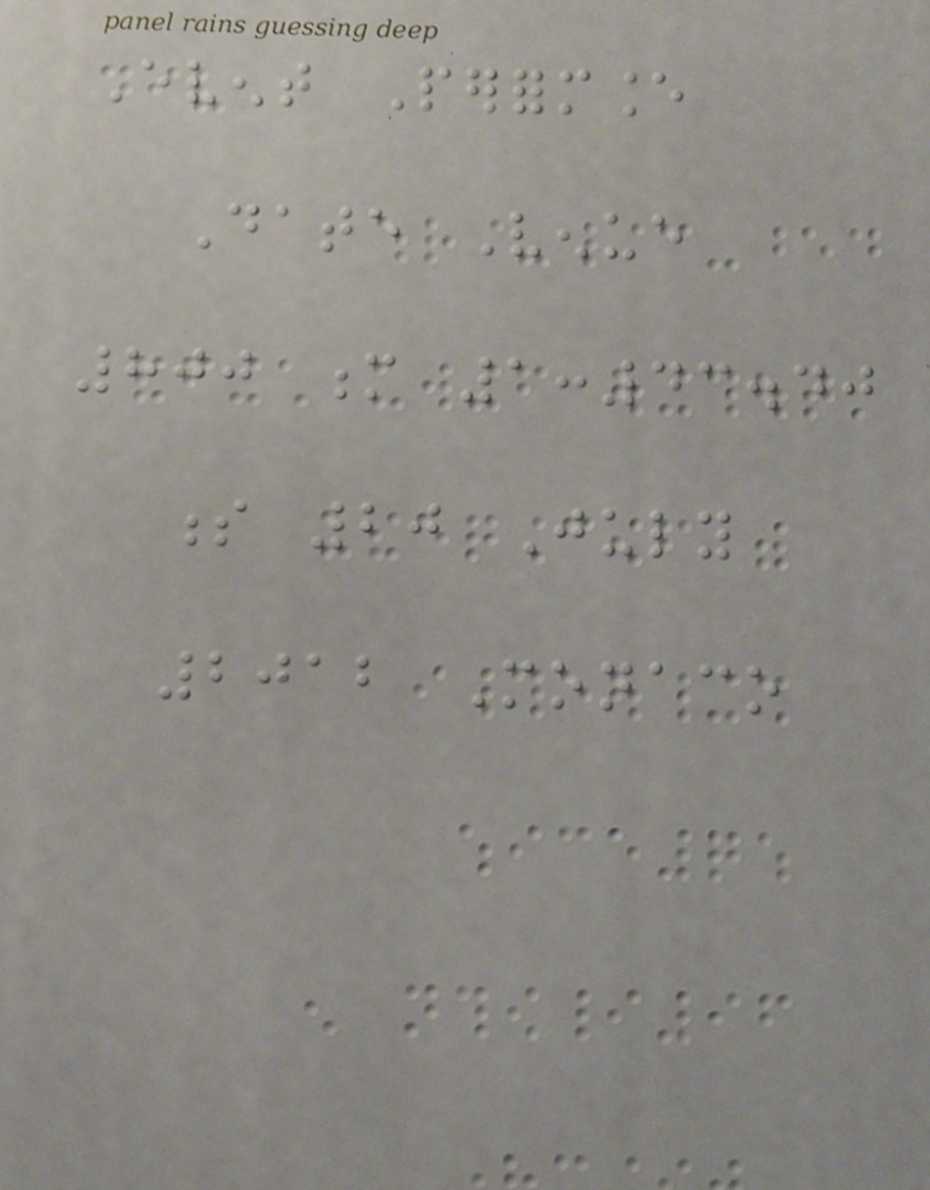Event Performance
Date Venue
800 m 1:43.40
s 20 July
2012 Monaco
